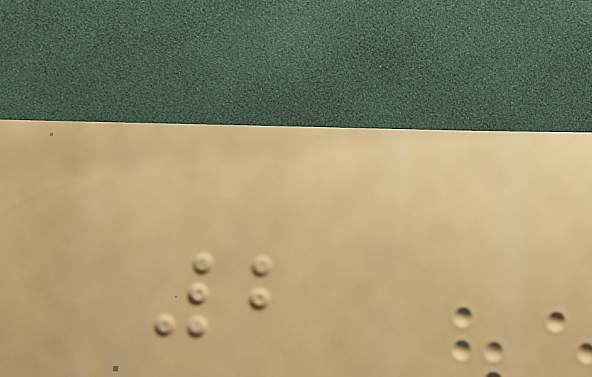2
